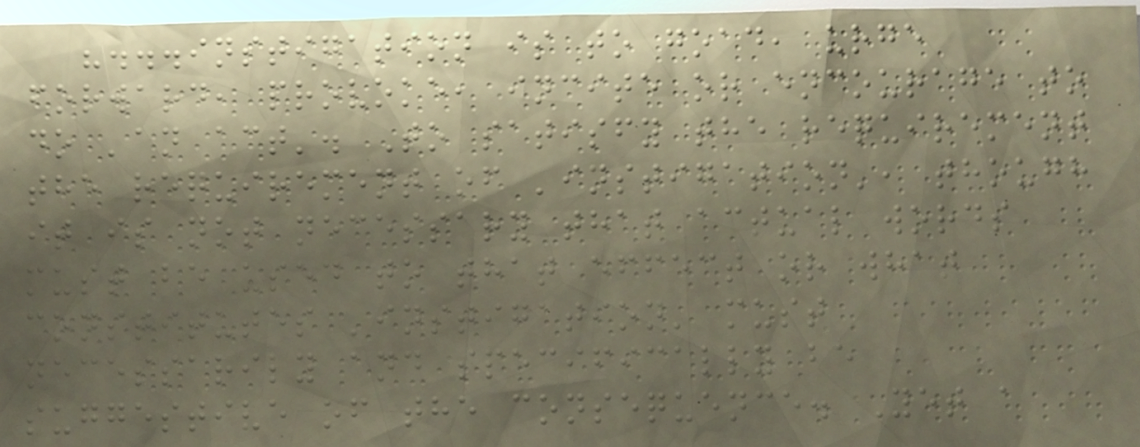"...instigation is to goad, urge
forward, provoke, incite or encourage to
do 'an act'. To satisfy the requirement
the requirement of 'instigation', though
it is not necessary that actual words
must be used to that effect or what
constitutes 'instigation' must
necessarily and specifically be
suggestive of the consequence. Yet a
